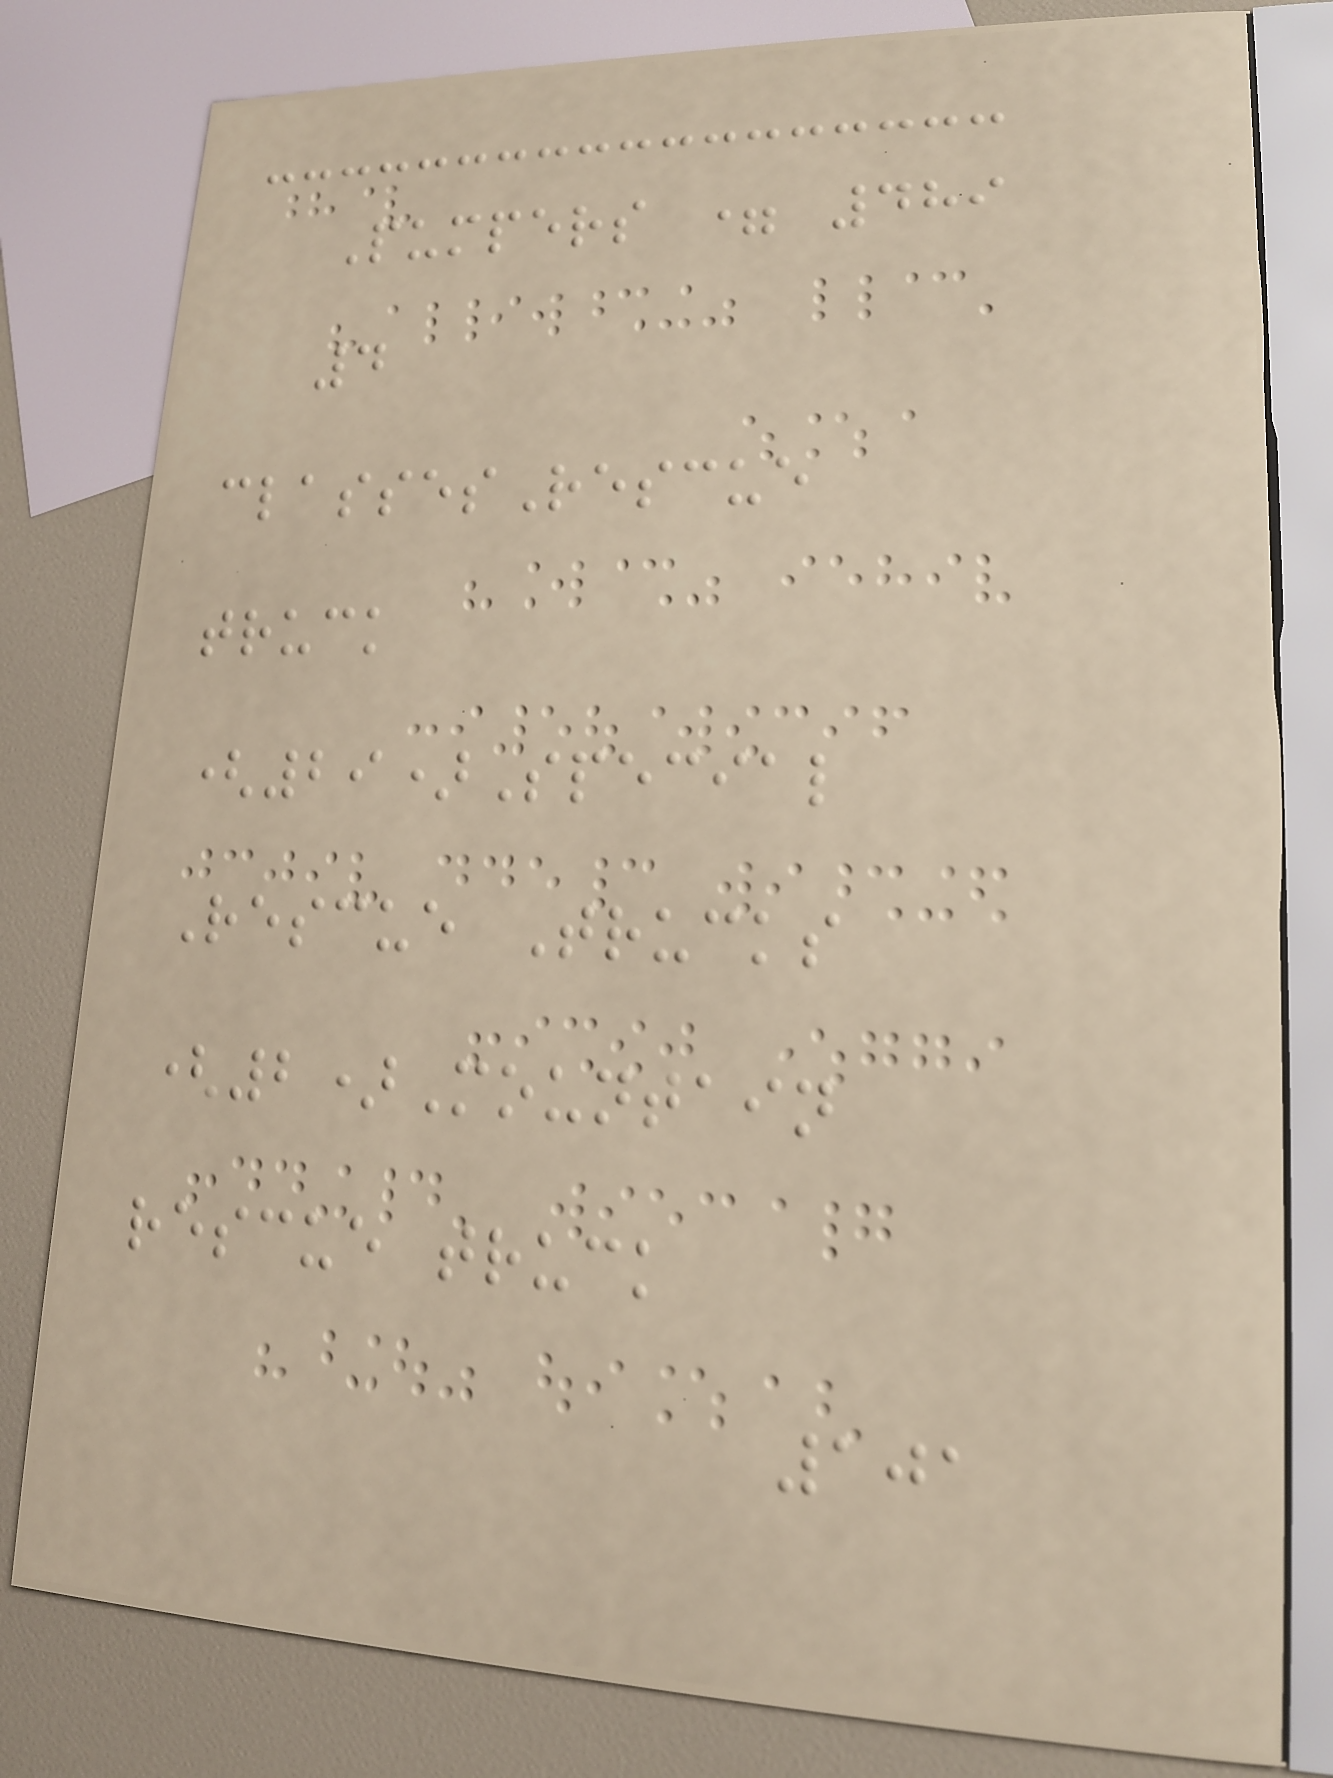Pumpers = 489
4
classesRescue
truck
(29)Special
Rescue Trucks
(2)Mountain
rescue truck
101
